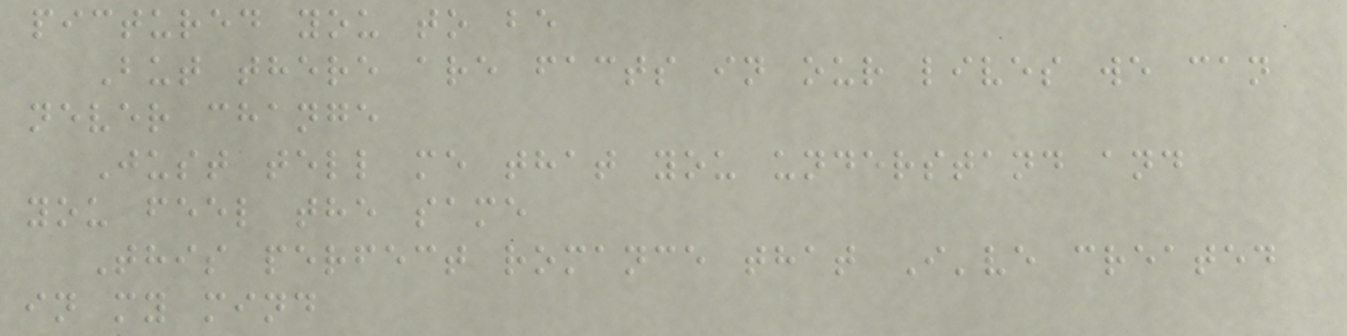pictured you to be
But there are facts in our lives we can
never change
Just tell me that you understand and
you feel the same
This perfect romance that I've created
in my mind
